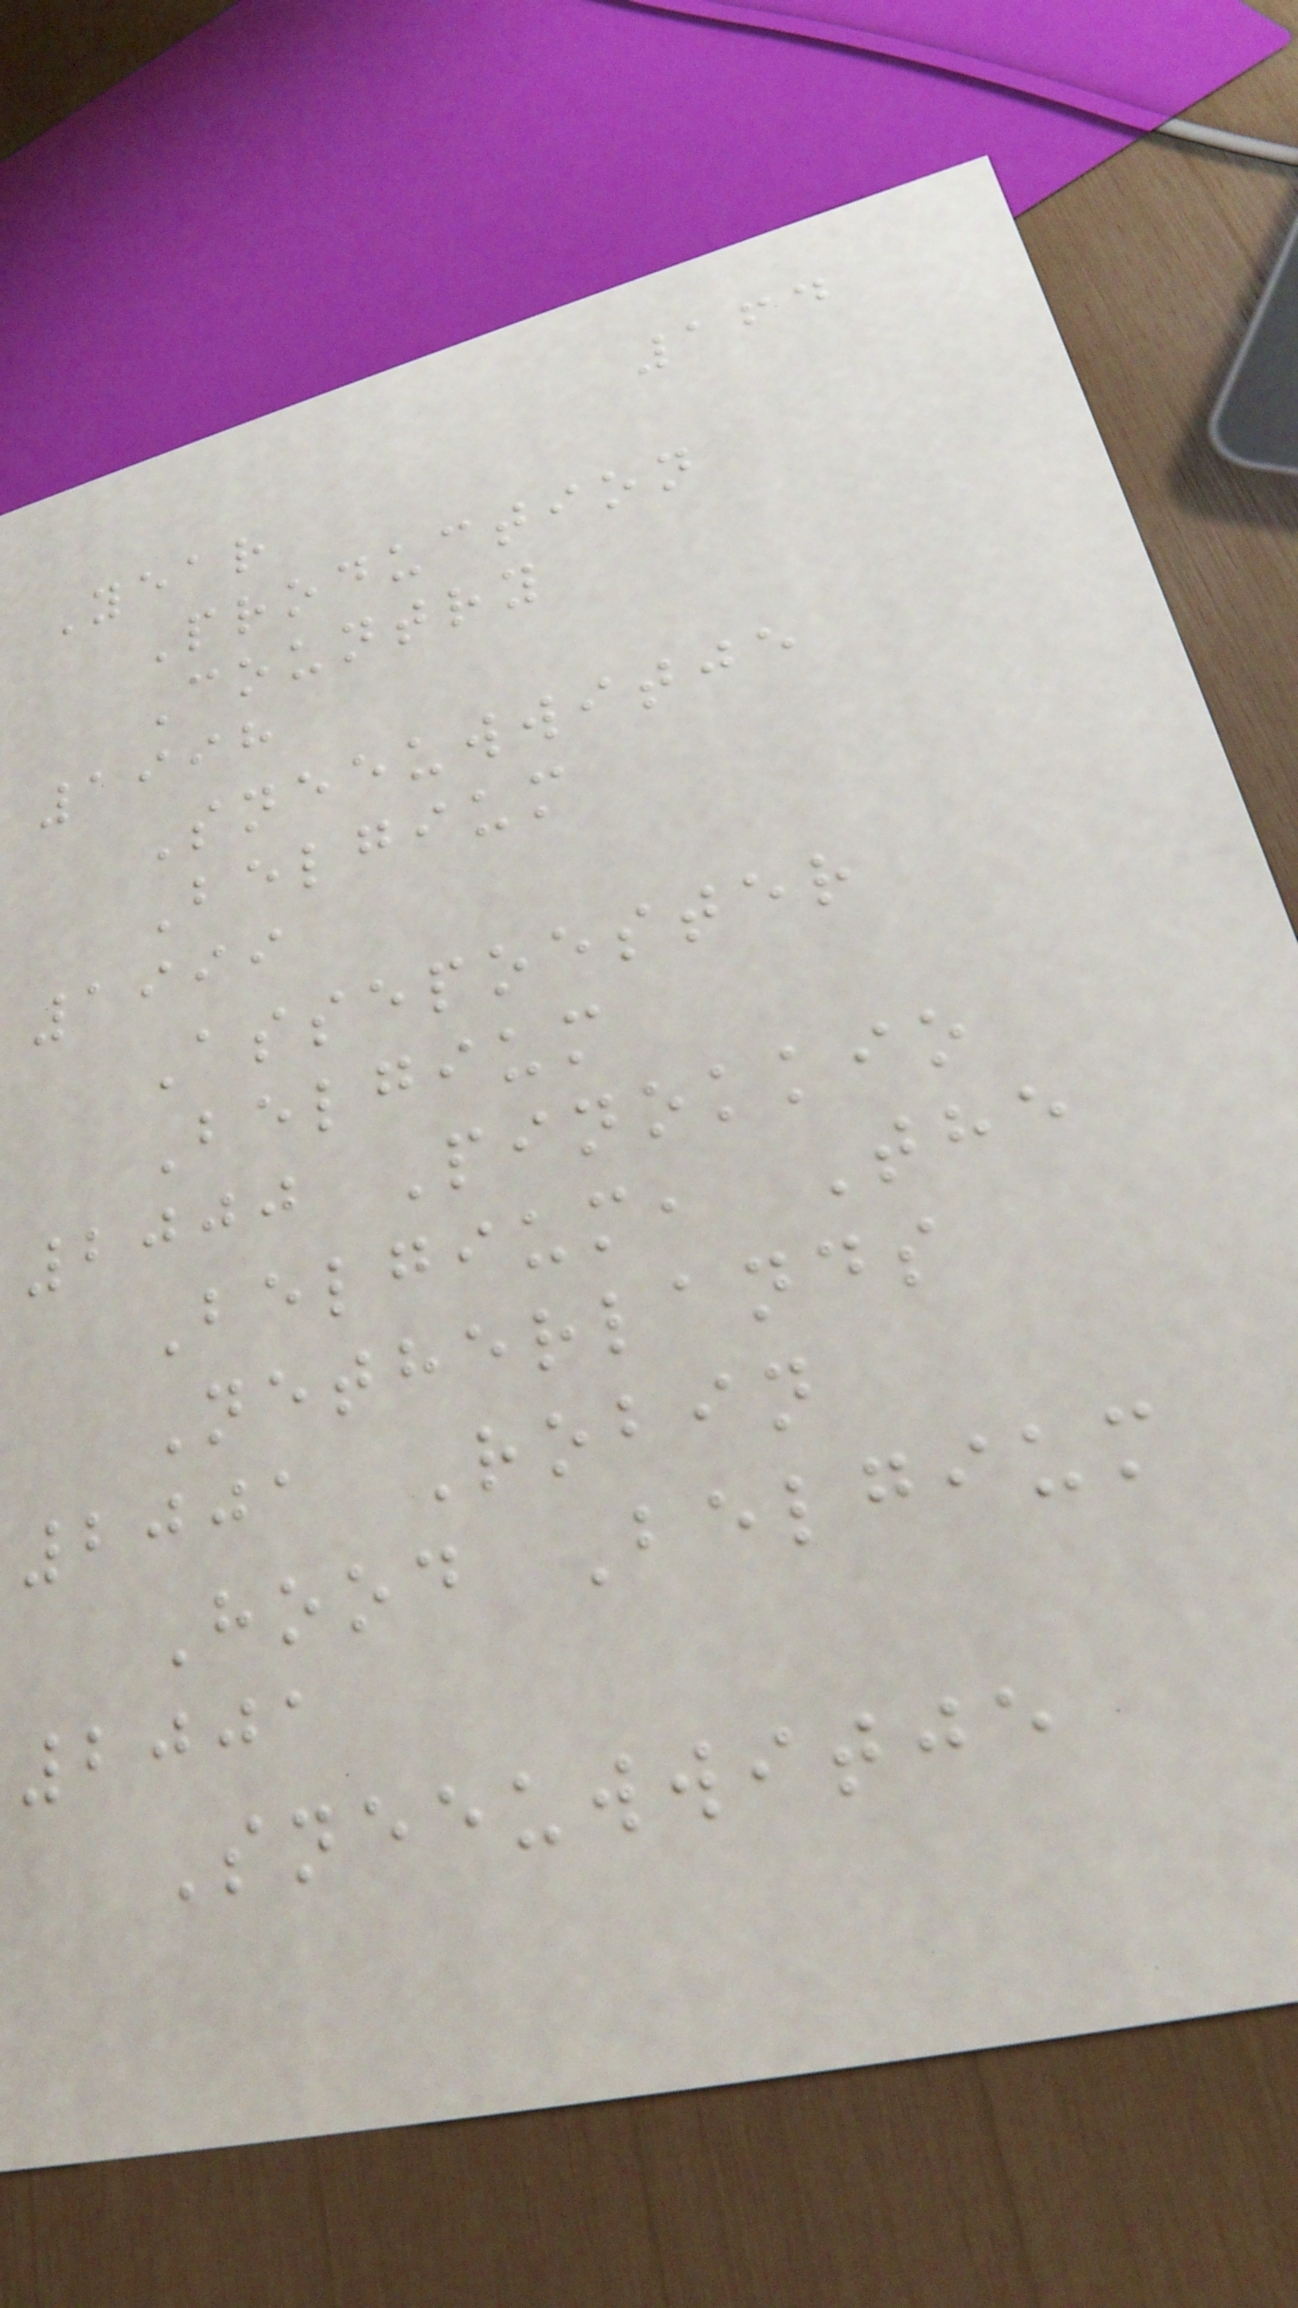164
Year
Production
Country
1998
Sneeuwwitje
Belgium
1999
Assepoester
Belgium
2000 Pinokkio
Belgium, The
Netherlands
2001 Robin
Hood Belgium
2001
Sneeuwwitje
